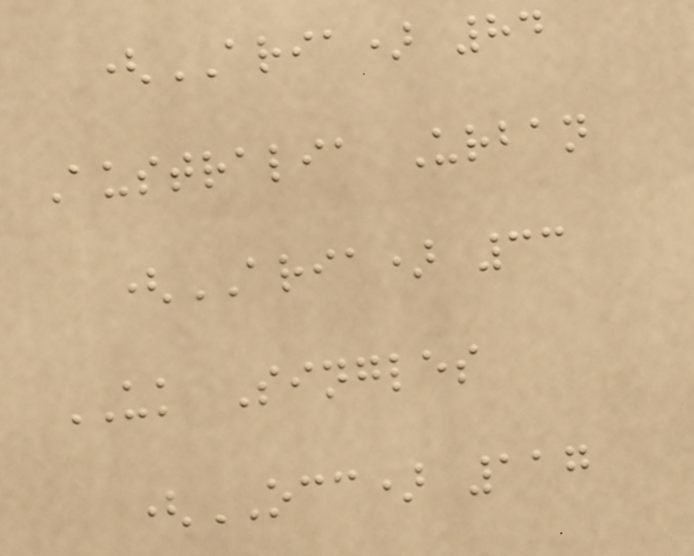(ARIA) 84
Australia Urban
(ARIA) 33
UK Singles
(OCC) 117
